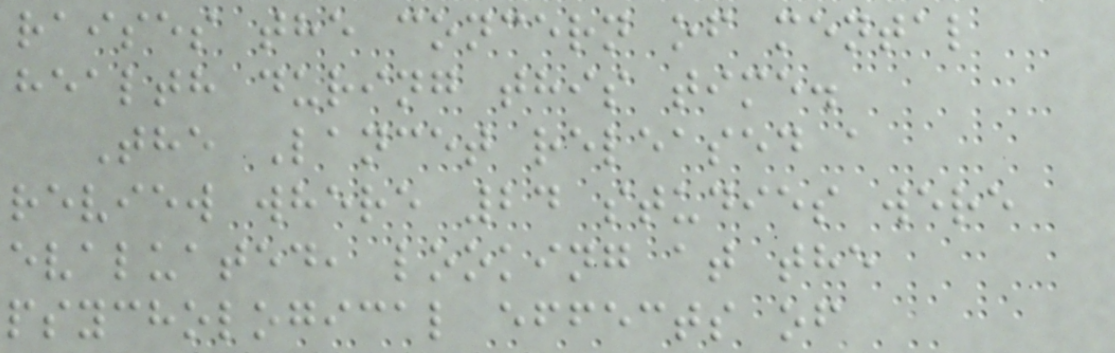raises the concern of mental
health during this time.
The Lancet released a
review where 24 studies were
evaluated, looking at the
psychological effects of
